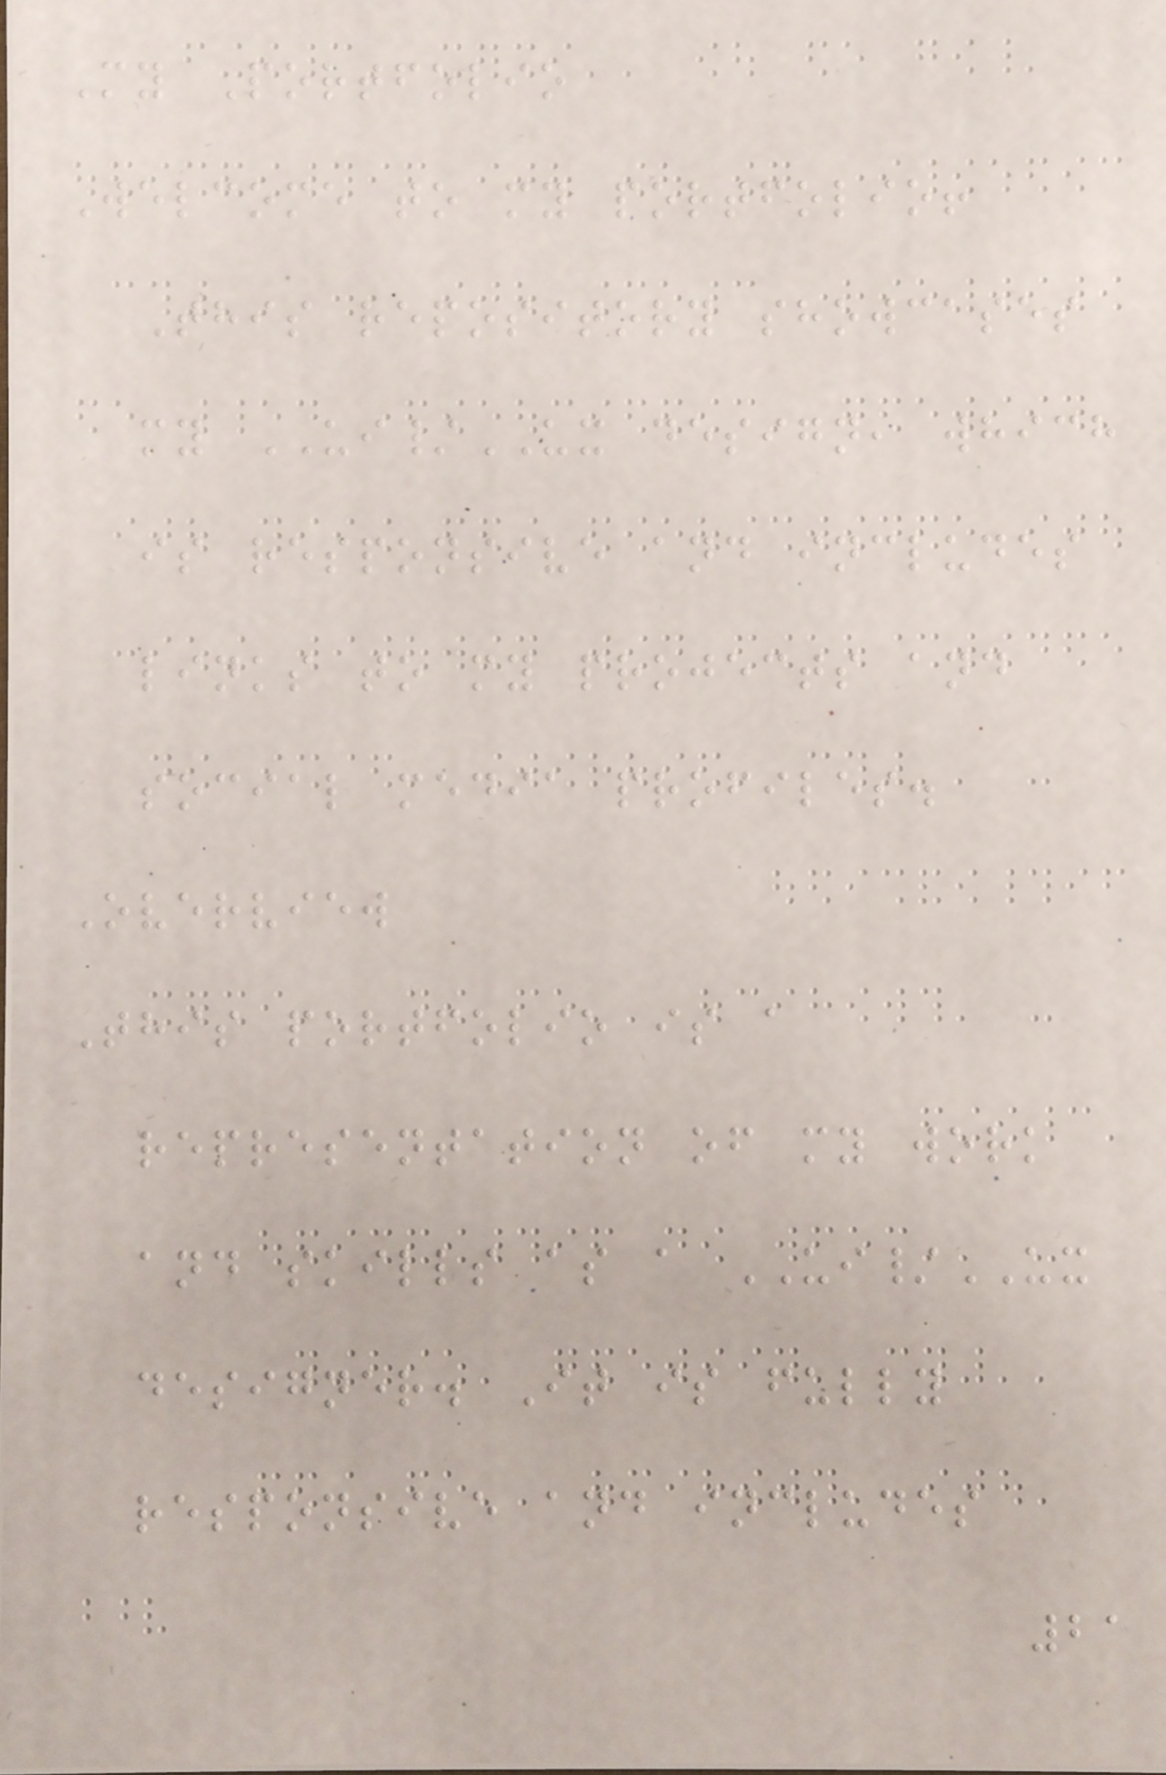My Portfolio
Welcome to my portfolio!
This repository showcases
my UI/UX design, which
is responsive and includes
links to my projects and
social media profiles.
Overview
This portfolio is a
representation of my work
and skills as a UI/UX
designer. It is fully
responsive and includes
21
